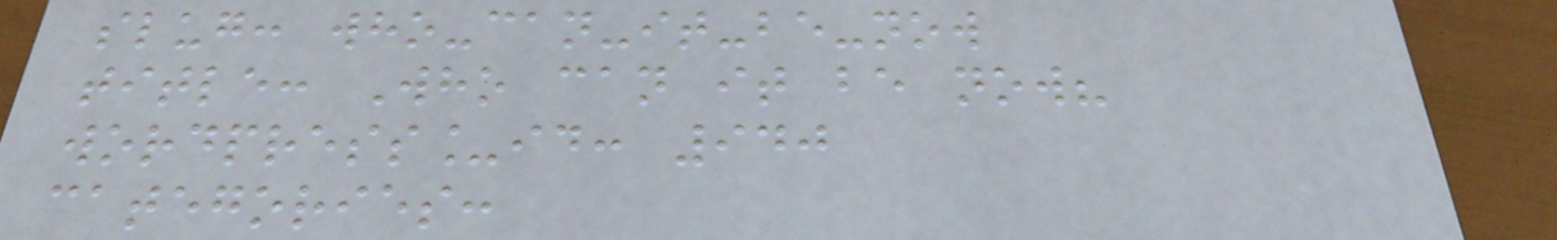slug: who-can-it-be-now
title: Who can it be now?
wordpress_id: 940
categories:
